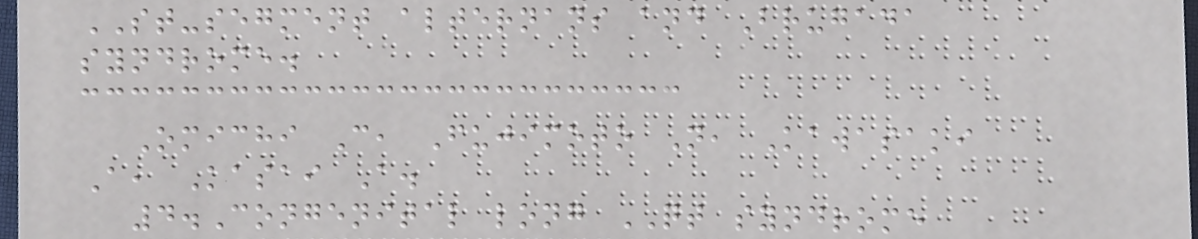ST-segment alternans and Brugada
syndrome.
Omichi C, Fujimoto N, Kawasaki
A, Kasai A.
4.Congenital long QT syndrome
